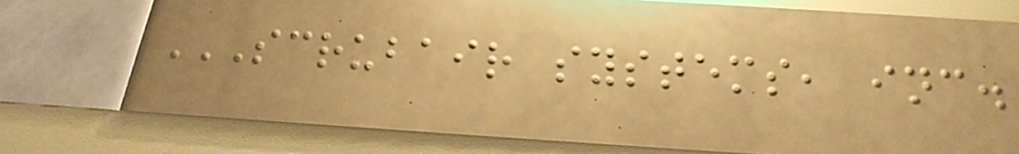SCRUBAIR SYSTEMS, INC.
